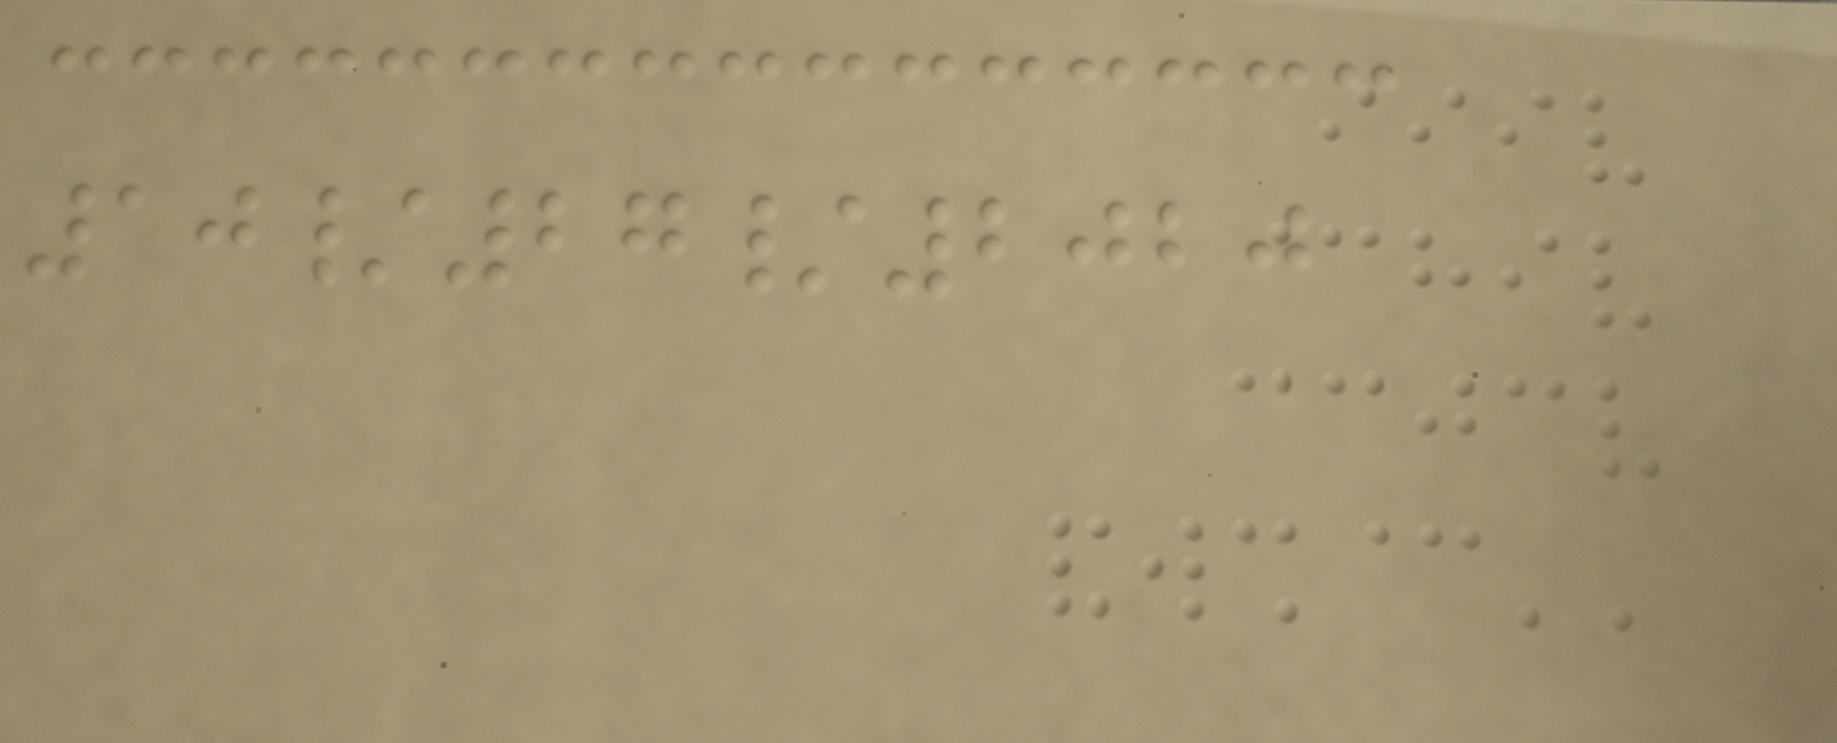10/27/2020
